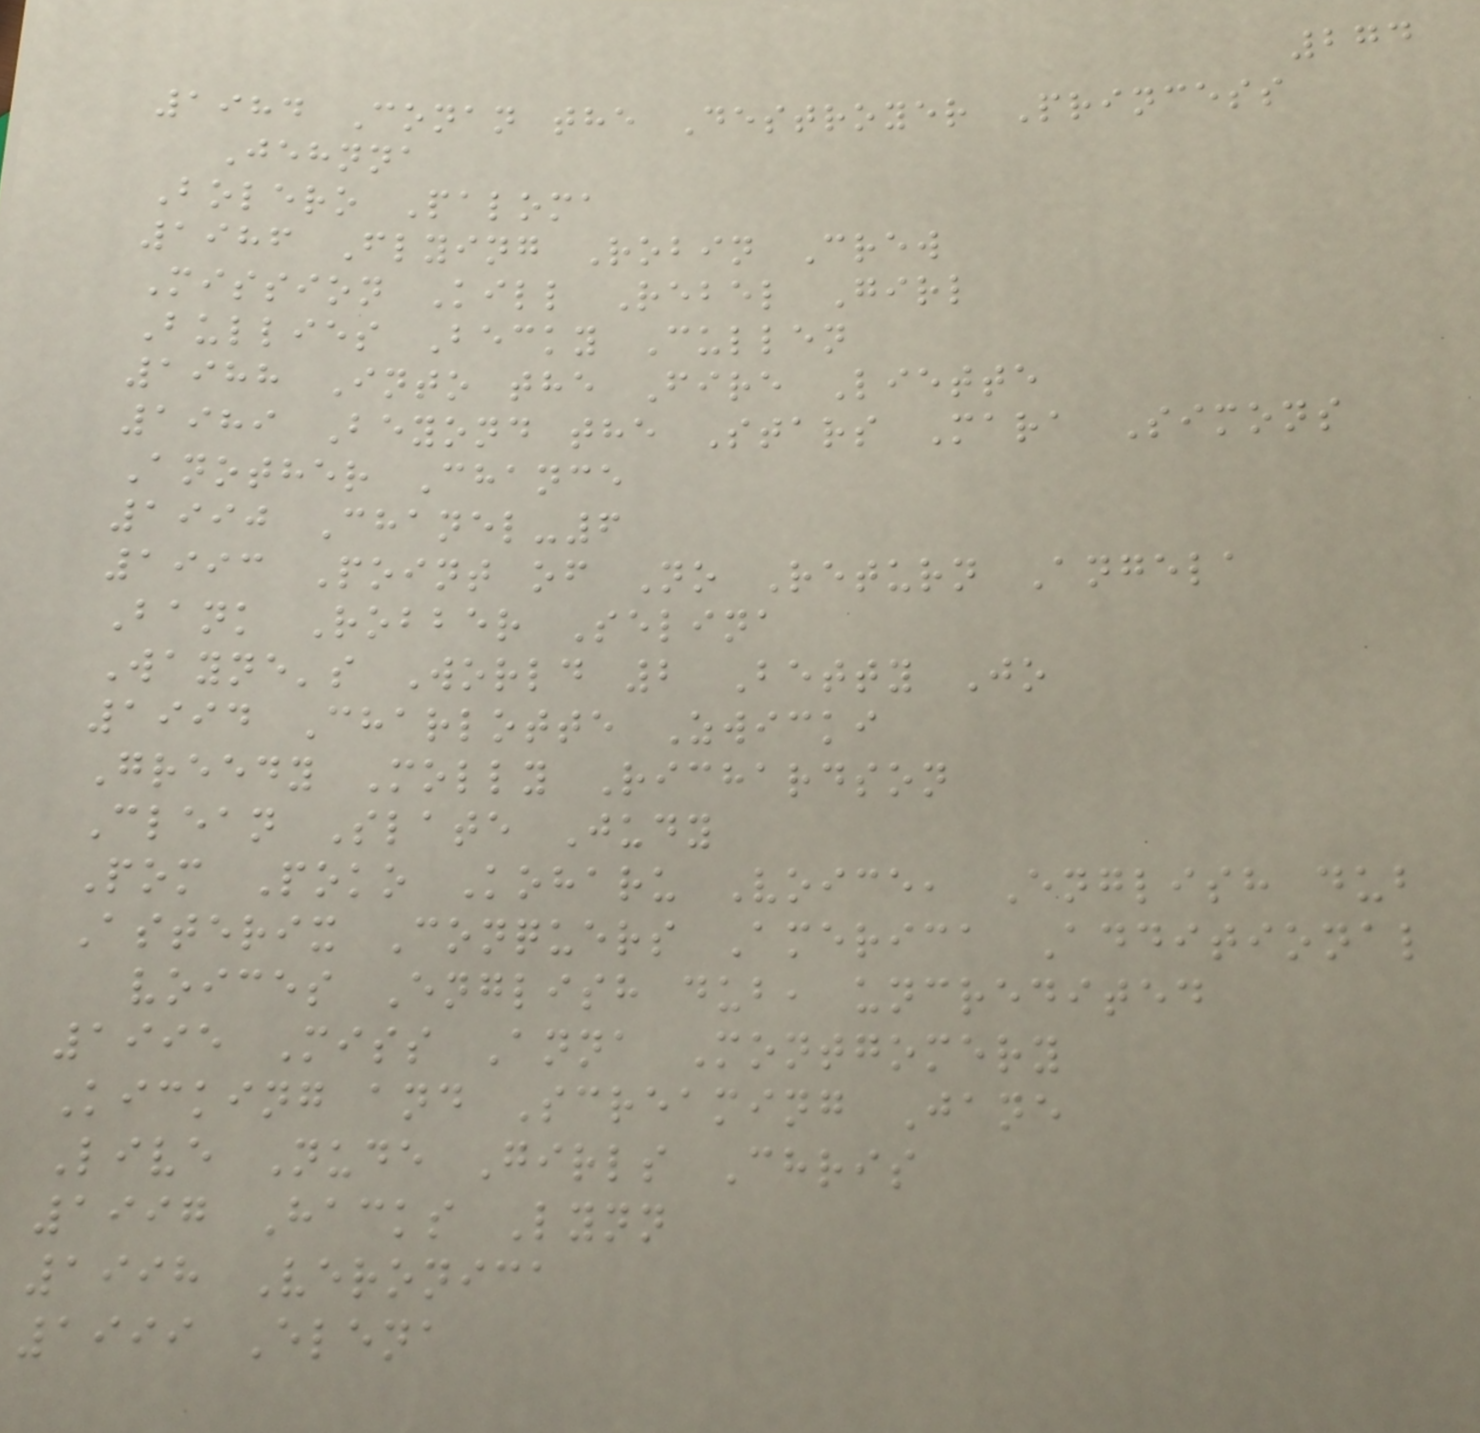274
1984 Conan the Destroyer Princess
Jehnna
Bolero Paloma
1986 Flying Robin Crew
Mission Kill Rebel Girl
Bullies Becky Cullen
1988 Into the Fire Liette
1989 Beyond the Stars Mara Simons
Another Chance
1990 Chanel-6
1993 Point of No Return Angela
Bank Robber Selina
Wayne's World 2 Betty Jo
1994 Charlotte Zwicki
Greedy Molly Richardson
Clean Slate Judy
Pom Poko Koharu Voice, English dub
Asterix Conquers America Additional
voices English dub, uncredited
1995 Miss Anna Montgomery
Kicking and Screaming Jane
Live Nude Girls Chris
1997 Hacks Lynn
1998 Veronica
1999 Elena
